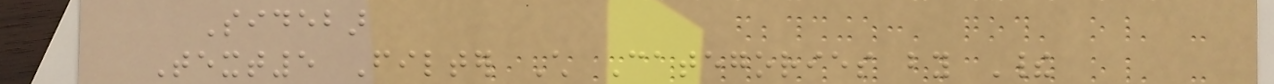Sidebar
Text5 Filter Child Categories by Their
